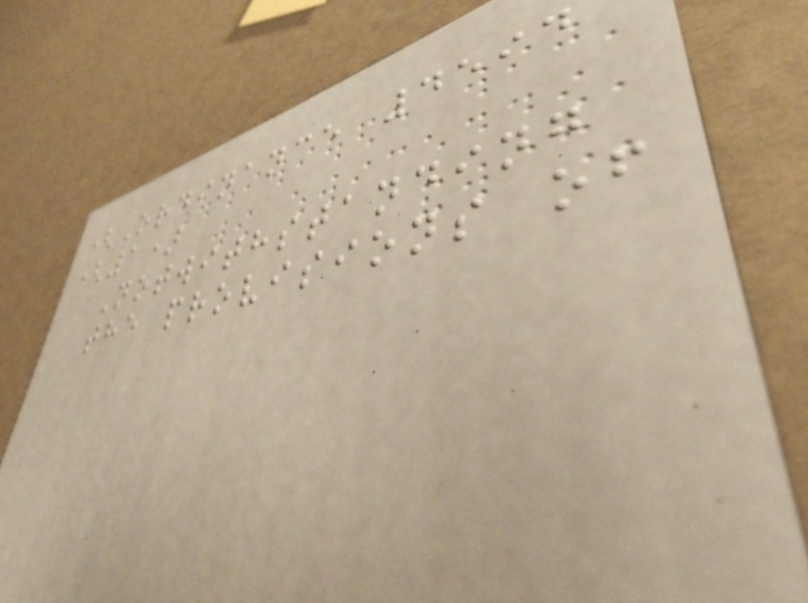(Ordinance 4594
(1)
Notwithstanding
the provisions of
